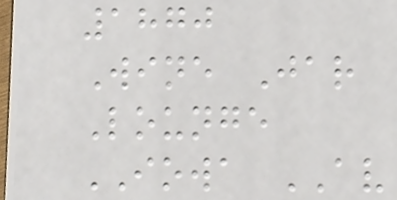1870
Wine Jar
Lounge
IOWA AV
